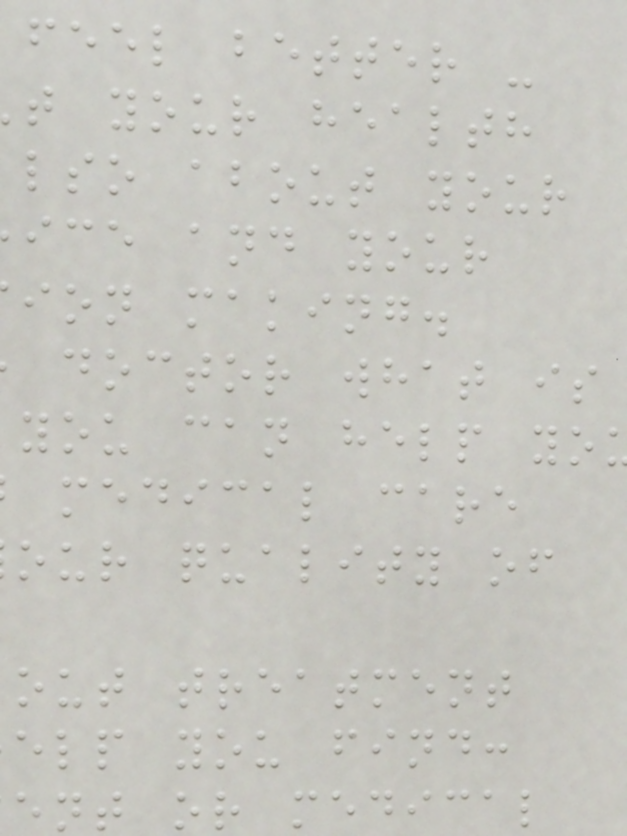feel better -
t your health
lso about your
ice and your
ion making.
doctor what is
you can help yo
medical care
our quality of
out treatment
elp you find:
ent or medical
